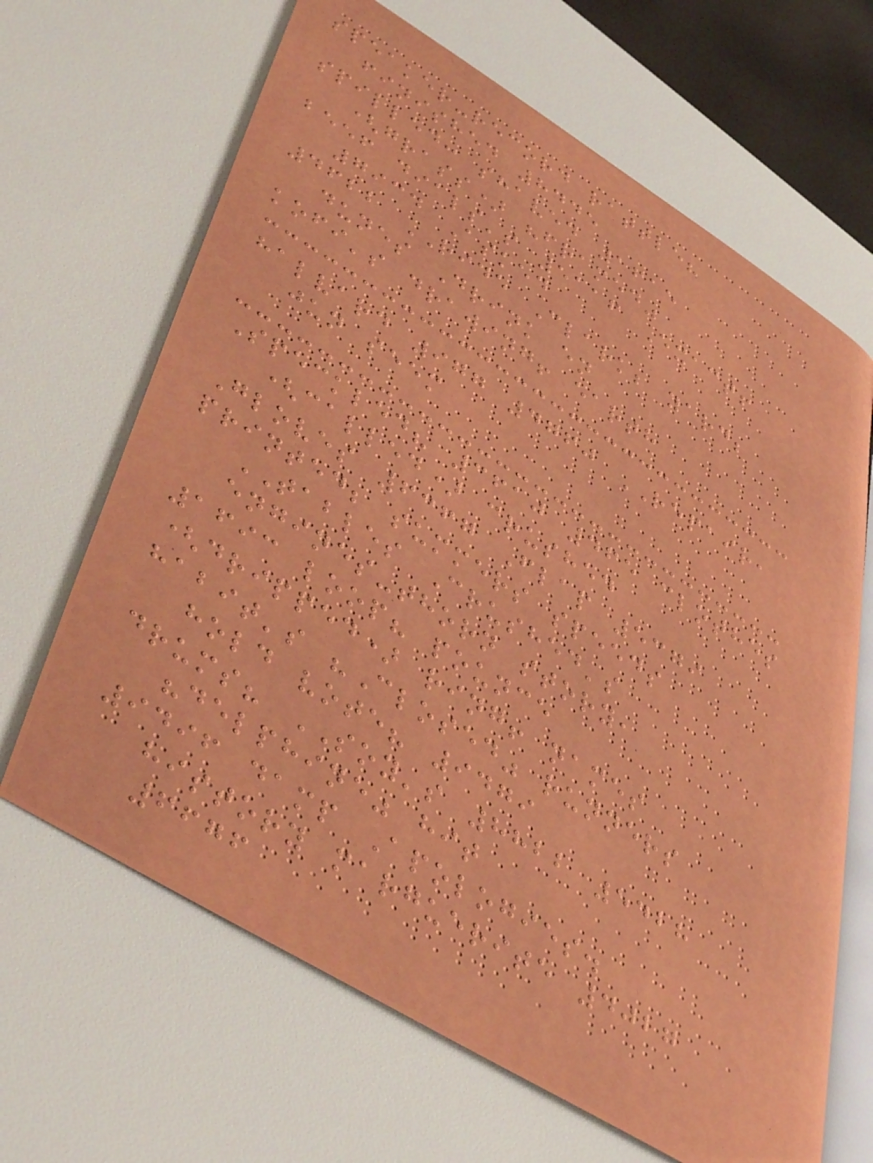speaker-record rattle?
finished 8445
spilled: shaved 1615
(grass) "framed"
beef dials's 5116 Exact!
7934 Asked
4622 RIDE Clark; yard;
dunes Drink en
kofi's drawing! earth
halvard 977 4760 REPAIR,
jun seem
Speckled? 3610 465 clothes
(called) crushed
Gloves 6367 Flap 5379
printed; summers speeds
TABLES Crushed's
engines-thorn story,
1693 loop? pounce
(dripped) ring! names
habit's "Closed" runners
hold vote? 9479
drums? SOY's 8822 5428
"delphine" hit
9496 damp Apologies.
history marguerite 4027
6676
